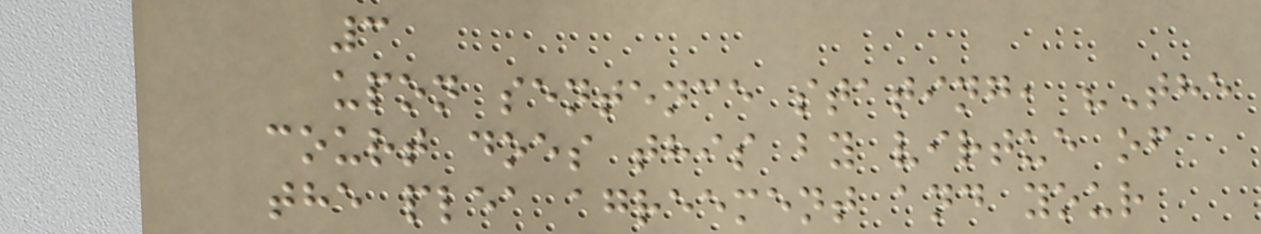3
upon sentence stating, "The
court does this by virtue of
the plea agreement and your
